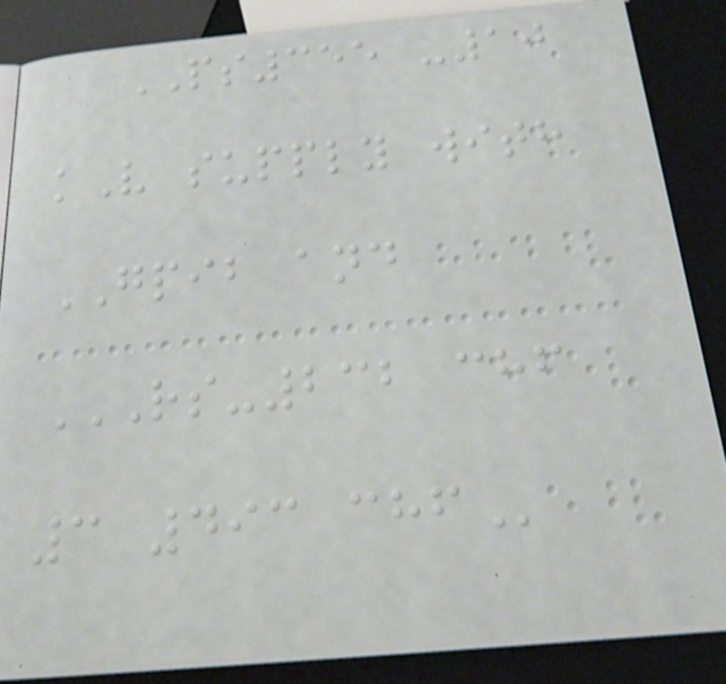PS355 -10
kV supply with
GPIB and
RS-232 CHF
3 493 CHF
